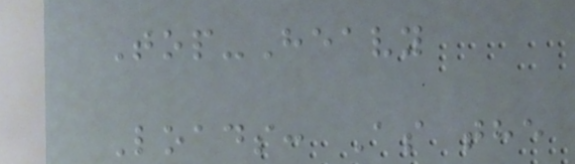Top-Heavy
Loads: As the
